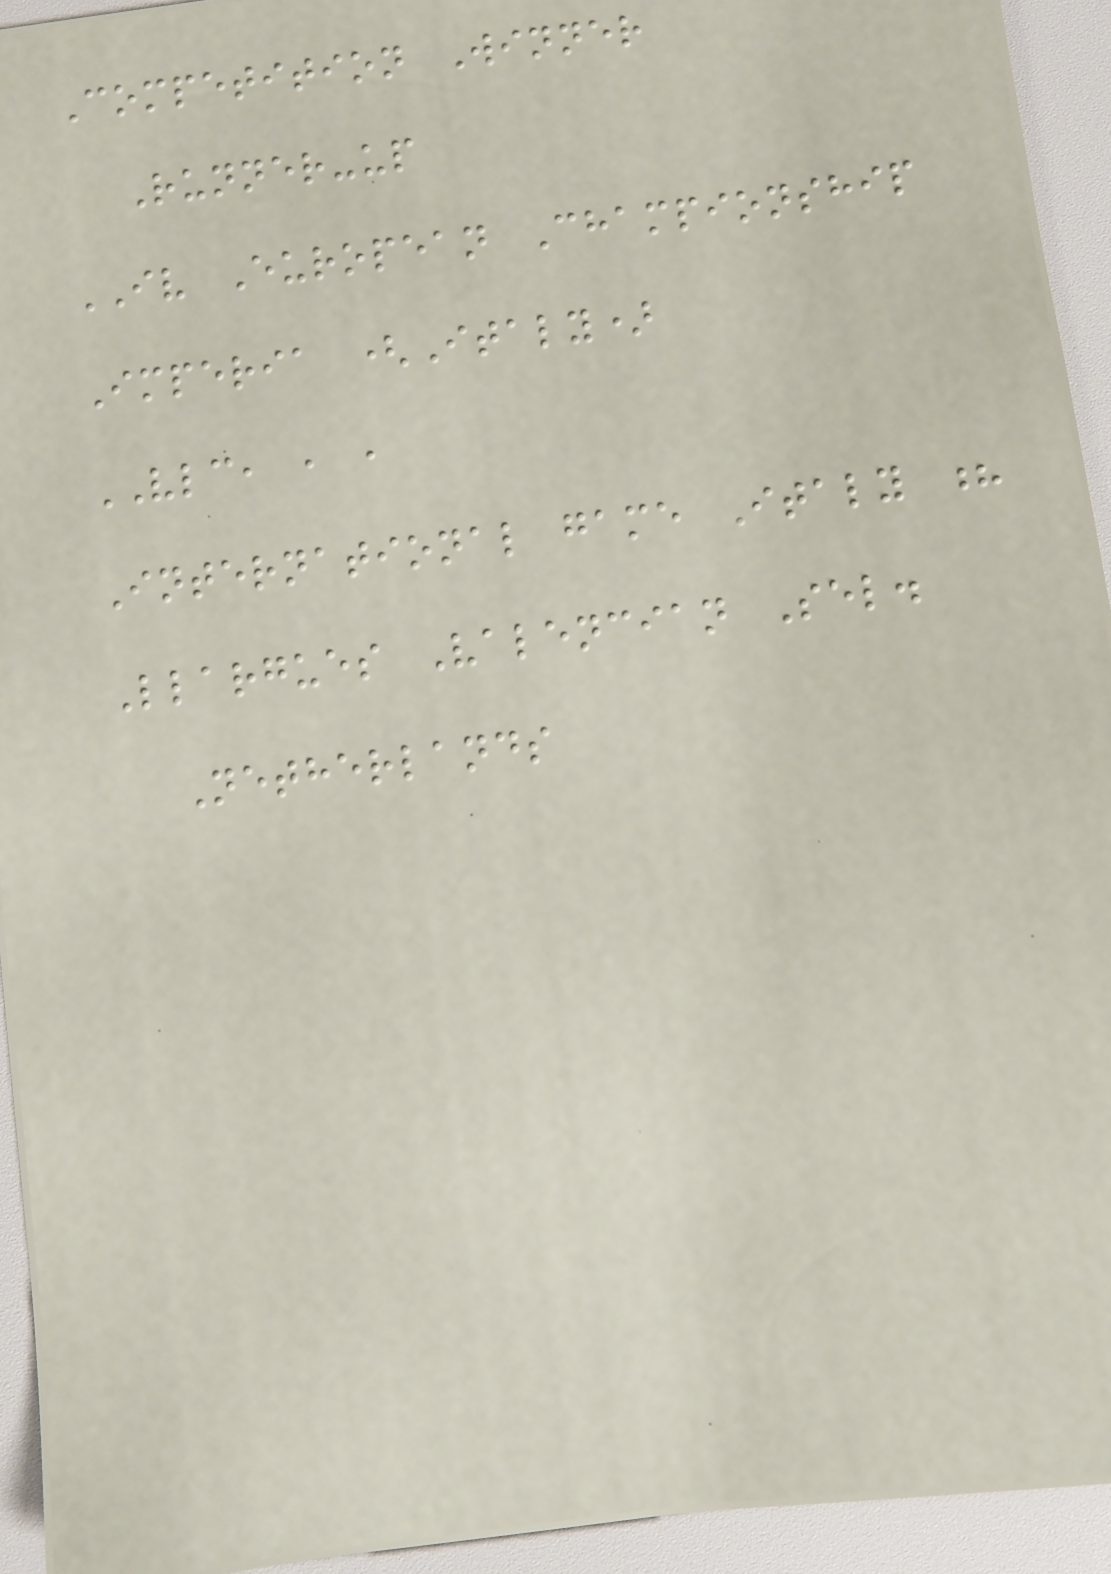Competition Winner
Runner-up
IV European Championship
Imperia (Italy)
VLC, , ,
International game Italy ?
Llargues Valencian Sel.
Netherlands
